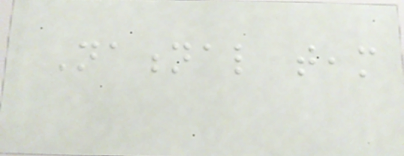National team
